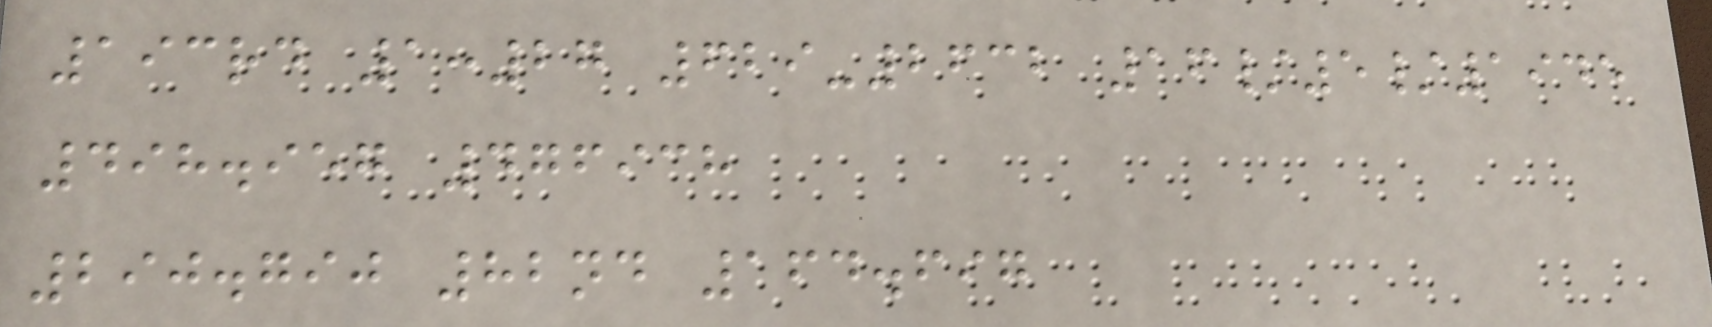193rd 1:27 629-2632 16/5/1945
498.957 476938
290.790 82nd 164.697
